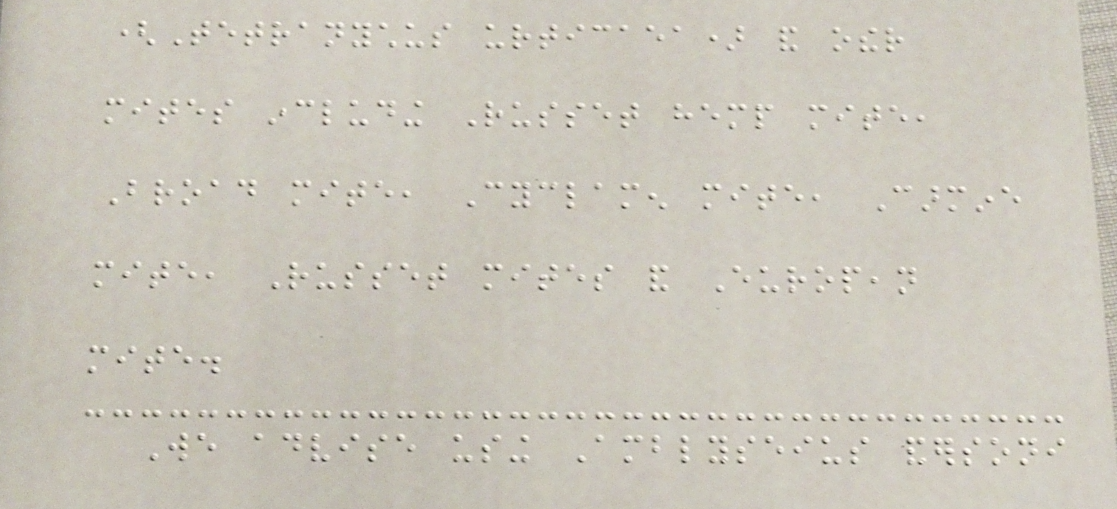(Tetranychus urticaea) and other
mites including Russet hemp mite,
Broad mite, Cyclamen mite, Carmine
mite, Russet mites and European
mite.
We advise using Amblyseius andersoni
